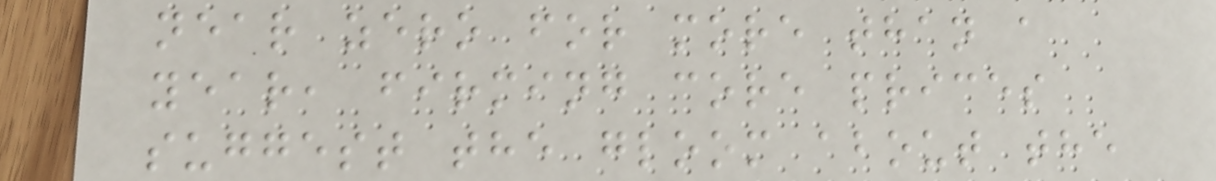near zero for more than a
year, firming core prices
suggest the gloom about the
